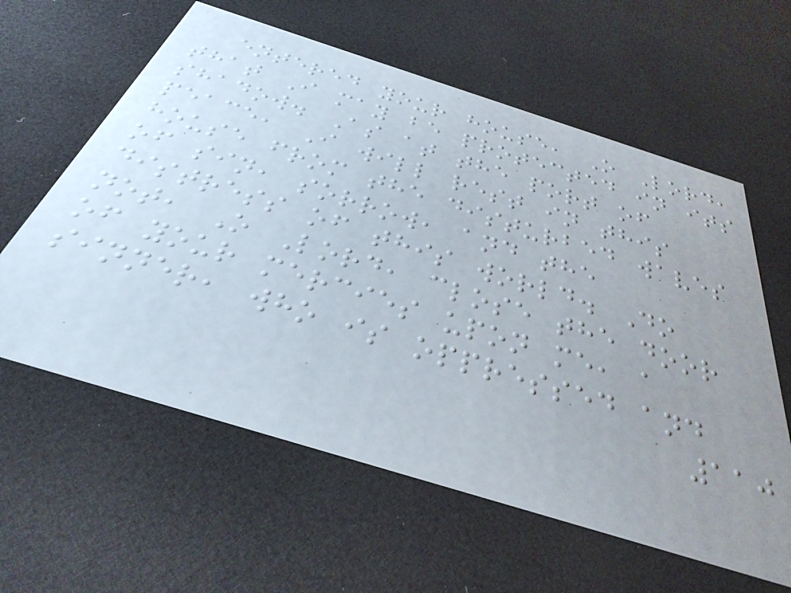entered your house, O Lord,
that I may be protected in its
shadow. As at the port of
peace, I will rest in this
house from the disturbed waves
of sin, sorrow, and the
distress of this world. Do
not, O Lord, close the door
of your mercies upon me, a
sinner, who is oppressed and
110
